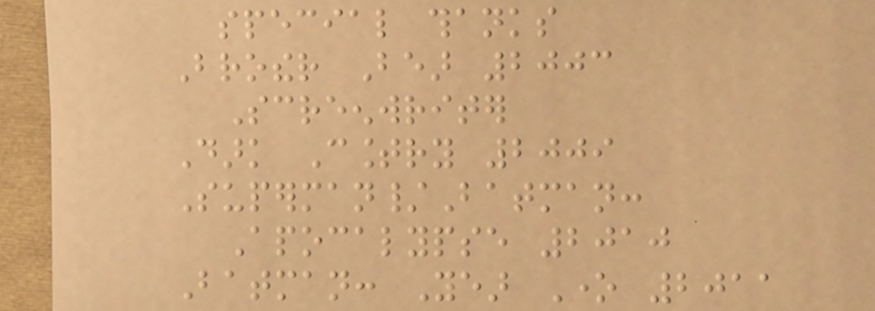special thanks
Brother Bear 2003
Screenwriter
Dark Country 2009
Superman/Batman:
Apocalypse 2010
Batman: Year One 2011
